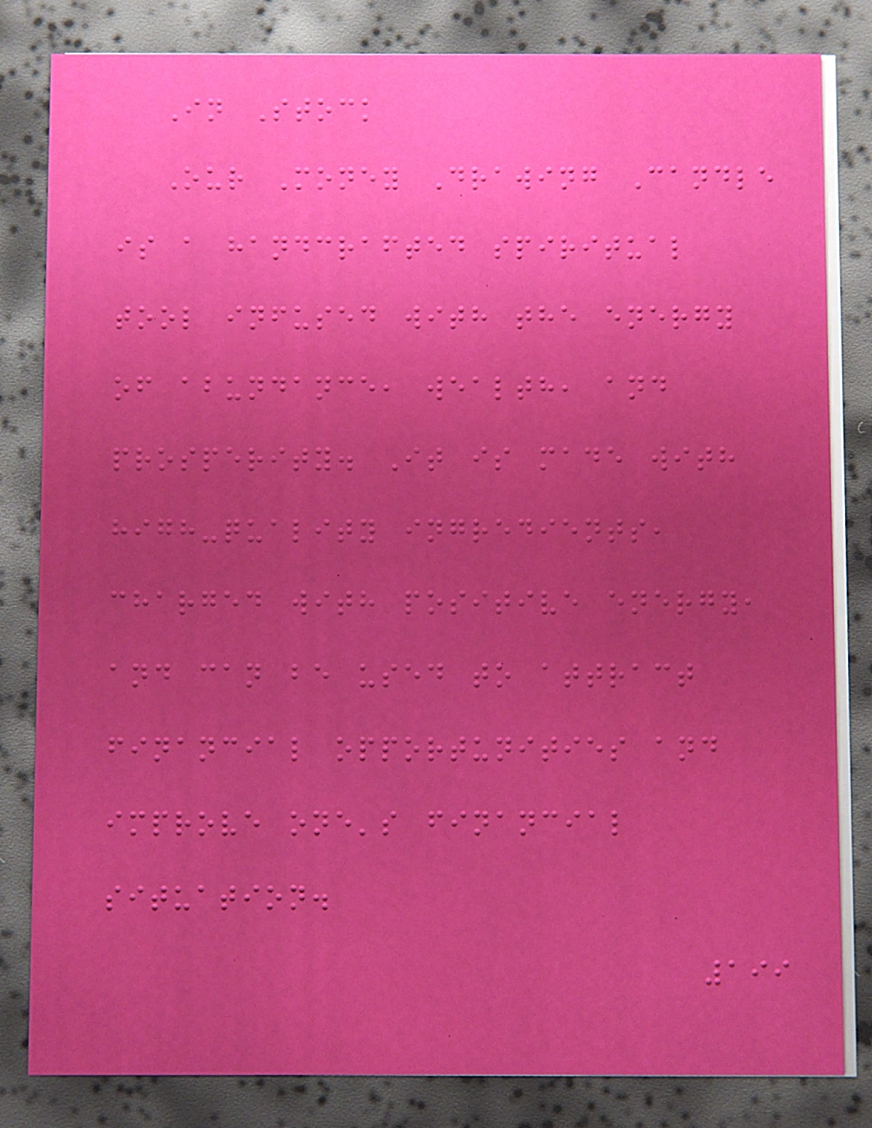In Stock
Our Money Drawing Candle
is a handcrafted spiritual
tool infused with the energy
of abundance, wealth, and
prosperity. It is made with
high-quality ingredients,
charged with positive energy,
and can be used to attract
financial opportunities and
improve one's financial
situation.
199
